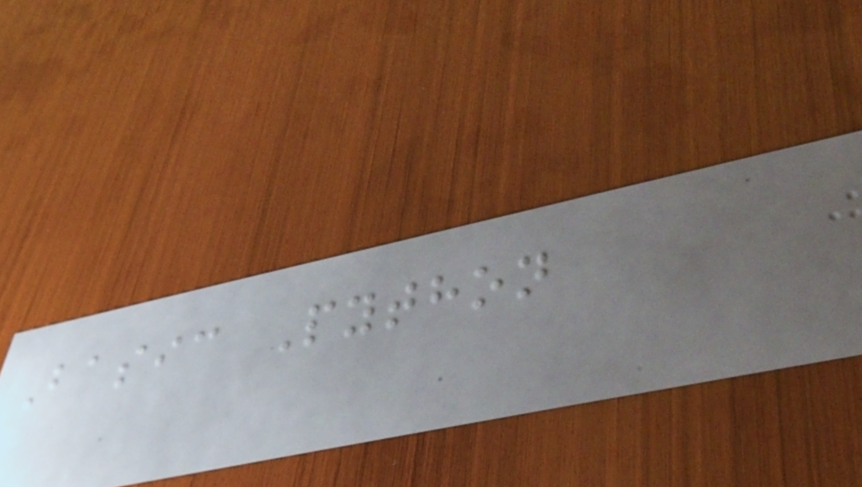Basic Python
